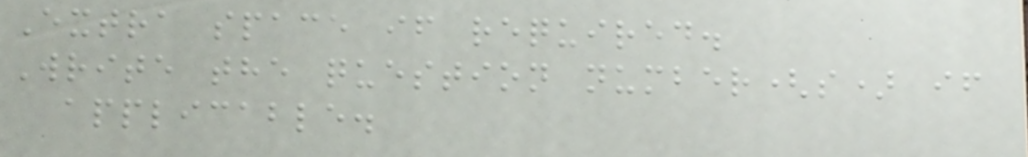Extra space if required.
Write the question number(s) if
applicable.
